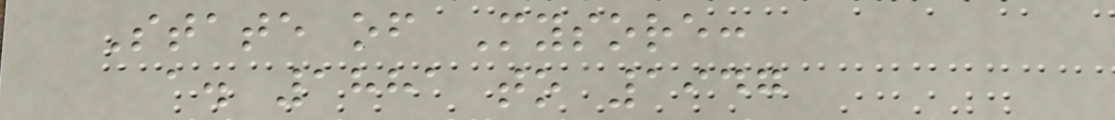State of Mysore:
a. 1881 to 1947
